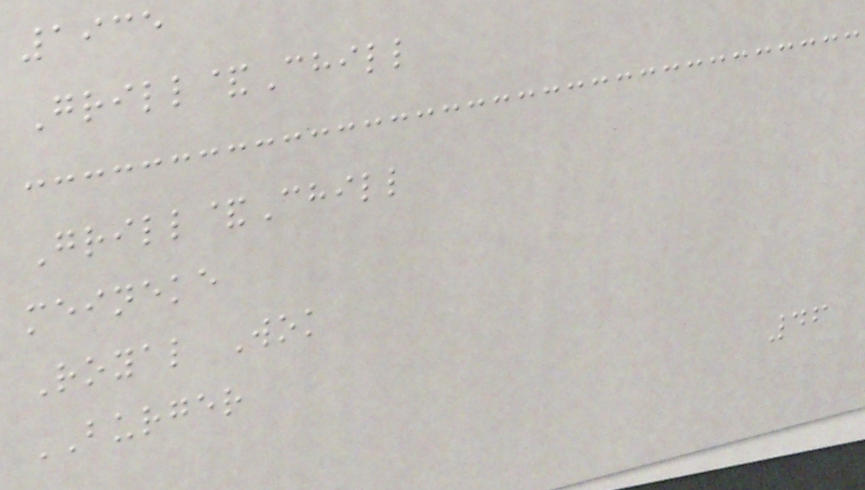1935
Grill&Chill
Grill&Chill
meineke
Royal Wok
BURGER
46
